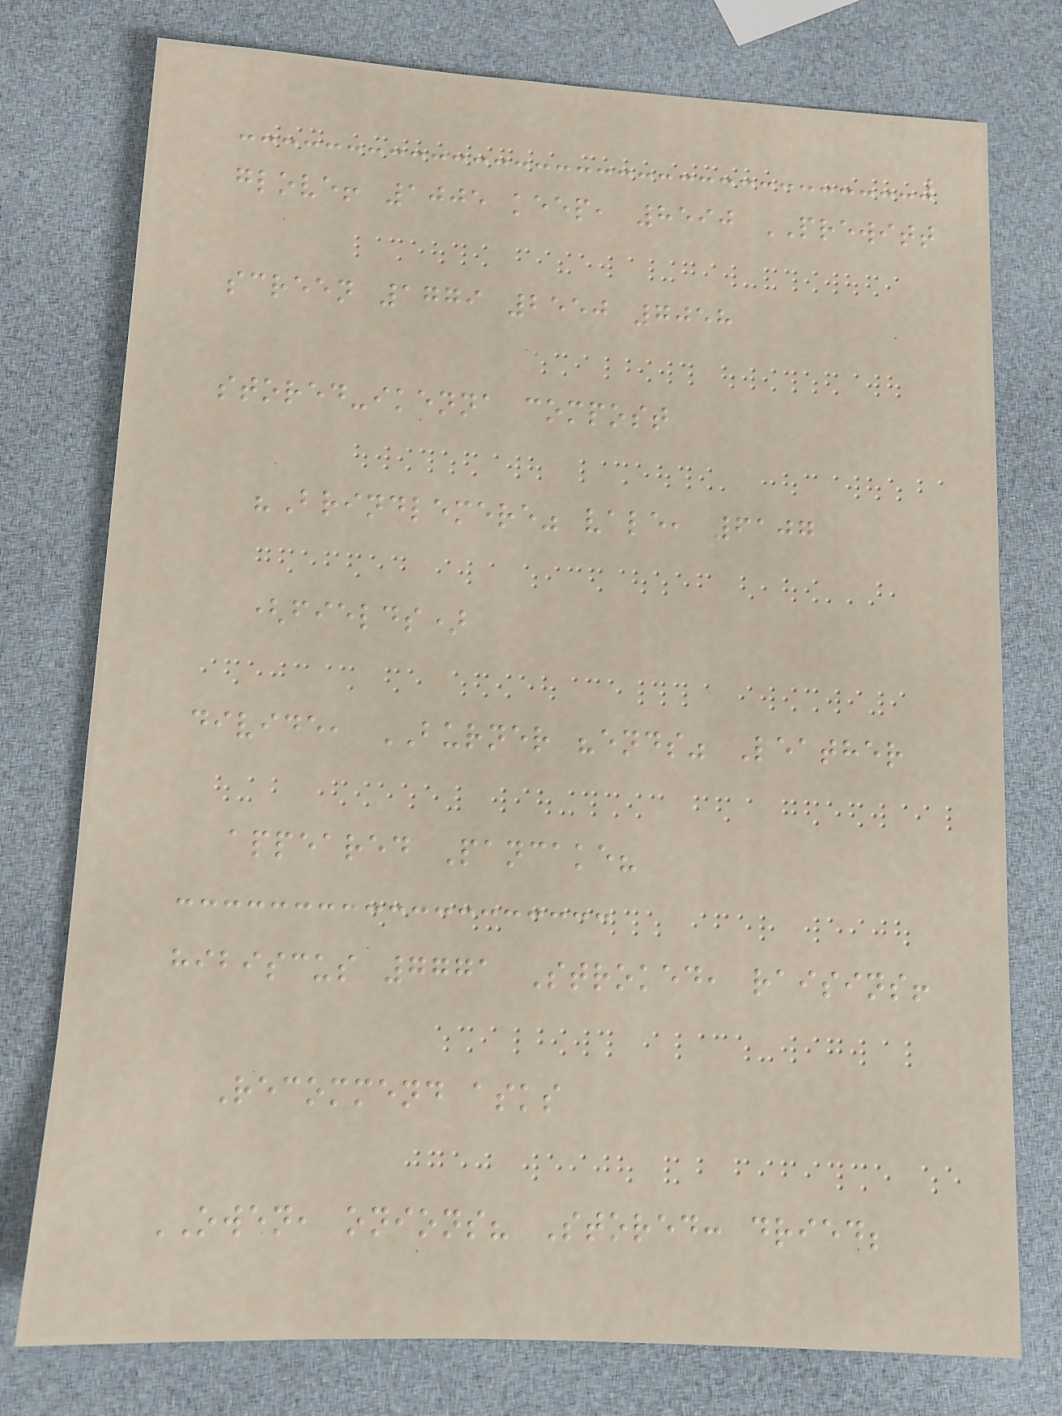glove! 1005 keep, 8590 PREWITT
screen 1779 2550 7058
stored-ikenna compost
"Brindlemere" vale, 6107
(fields)
divide, BURNER "ends" Leather
appeared Pancake?
hibiscus 7771 Stroked, raisins!
Recommend asks
OWEN, onions? Stored: dried;
